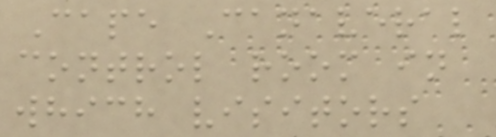Cape Canaveral
control room in
which visitors
